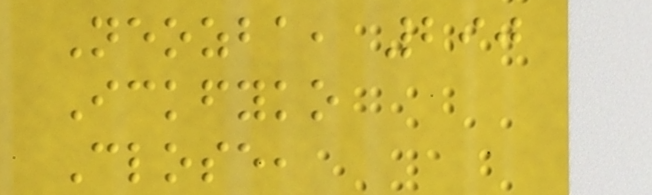Neozba, 290
Ickfyko
Close,
